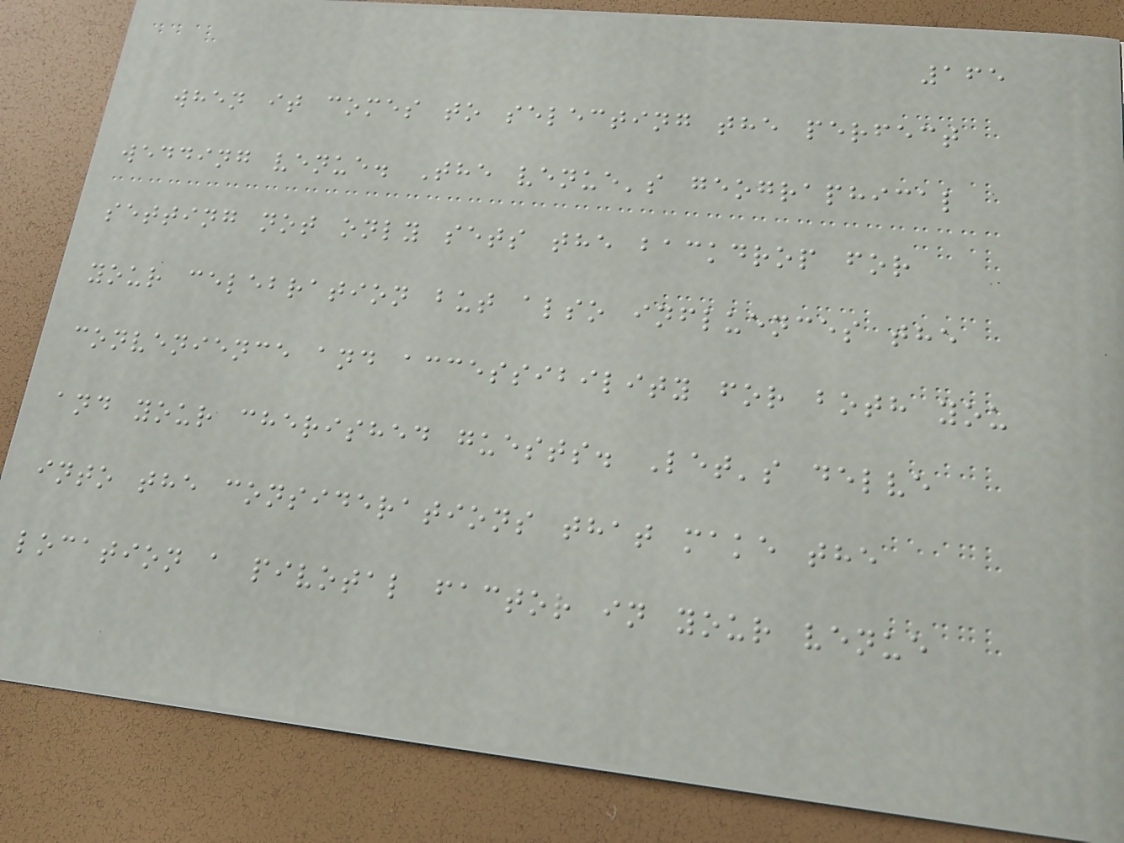165
when it comes to selecting the perfect
wedding venue. The venue's geographical
setting not only sets the backdrop for
your celebration but also influences the
convenience and accessibility for both you
and your cherished guests. Let's delve
into the considerations that make the
location a pivotal factor in your venue
